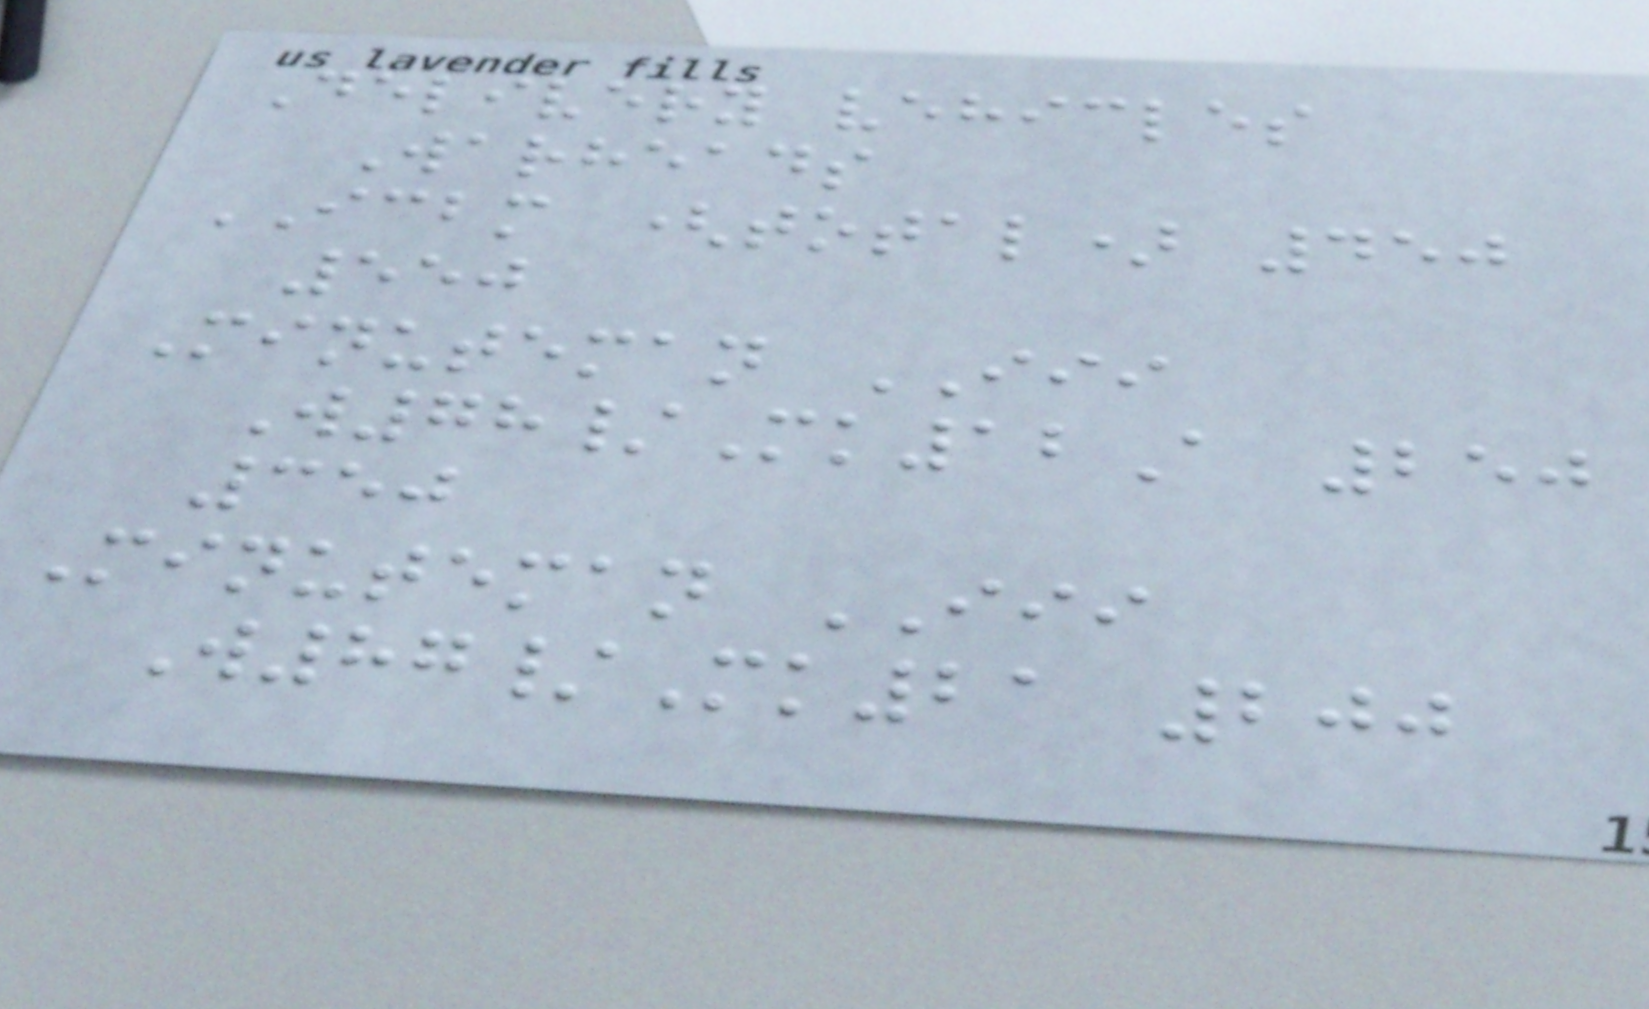Delivery vehicles
Warheads
ICBM (total) 450
550
Minuteman III
W78/Mk12A 250
350
Minuteman III
W87/Mk21 200
